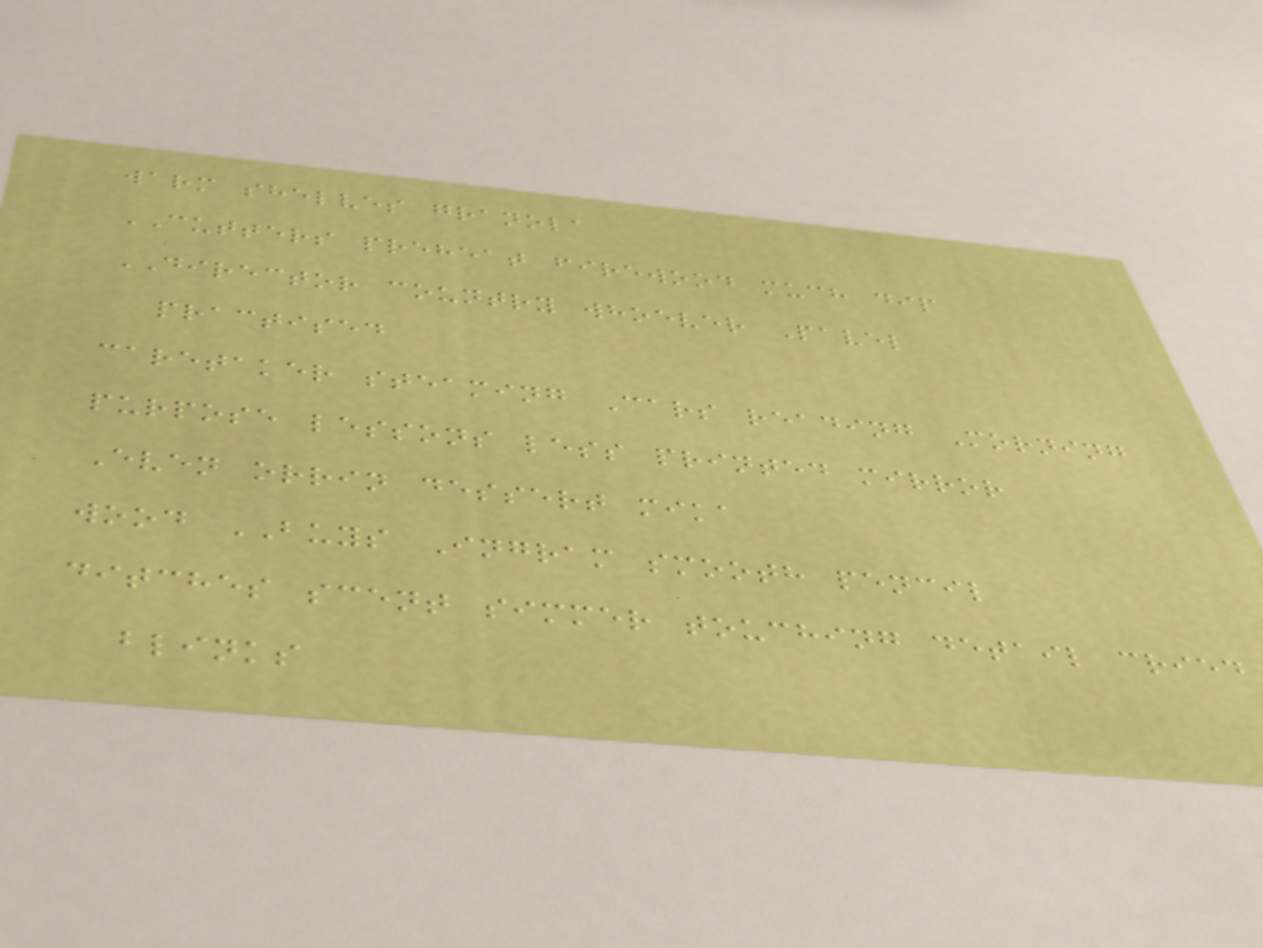warm shelves granola
CUTTERS preheat firewood much dip
DIRECTOR country whoever Pavel
practised
caretaker steaming Cars reading Morning
purpose lessons less printed mirror
Even orrin dessert mika
wood BUYS Ingram smooth pencil
ditches scent simmer touching detail cried
blinks
